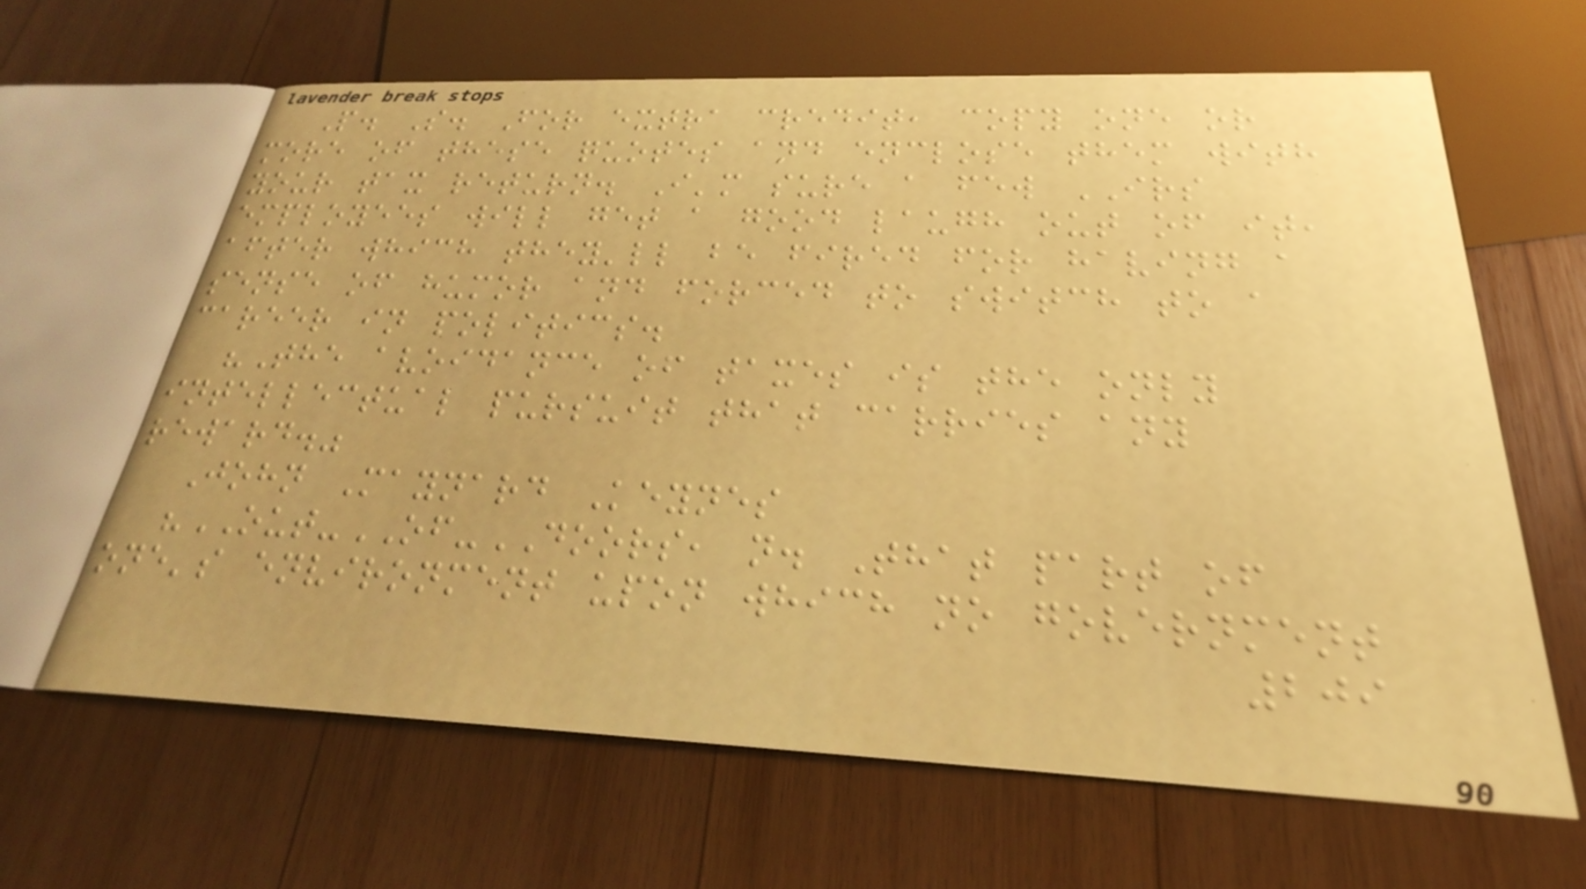P. S. For extra credit, copy one or
more of these quotes and enclose them with
your tax return. I'm sure a few IRS
employees will get a good laugh out of it,
after which they'll be fired for having a
sense of humor and forced to switch to a
career in politics.
"The avoidance of taxes is the only
intellectual pursuit that carries any
reward."
John Maynard Keynes
"OUT-OF-DOORS, n. That part of
one's environment upon which no government
209
